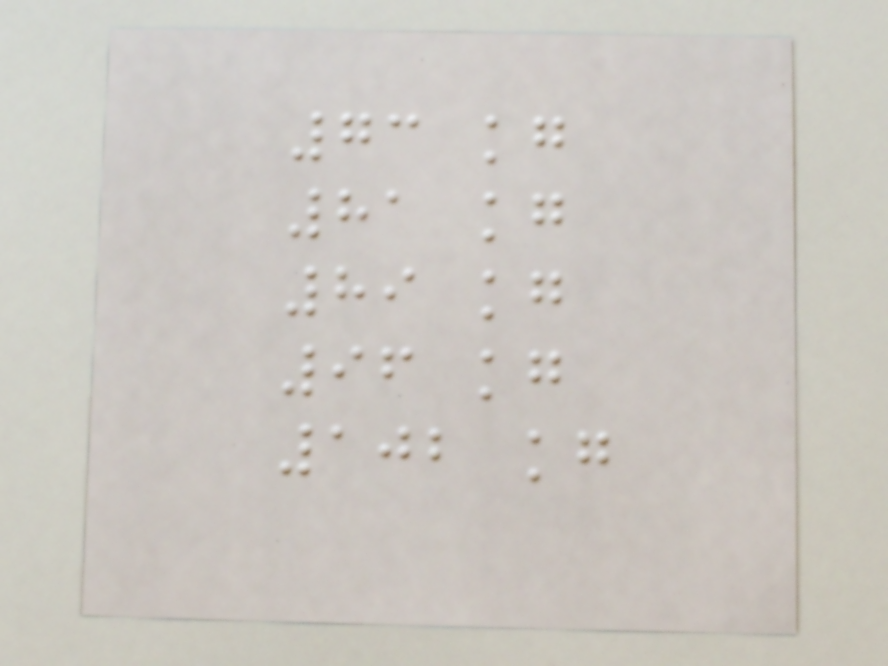73 kg
81 kg
89 kg
96 kg
102 kg
